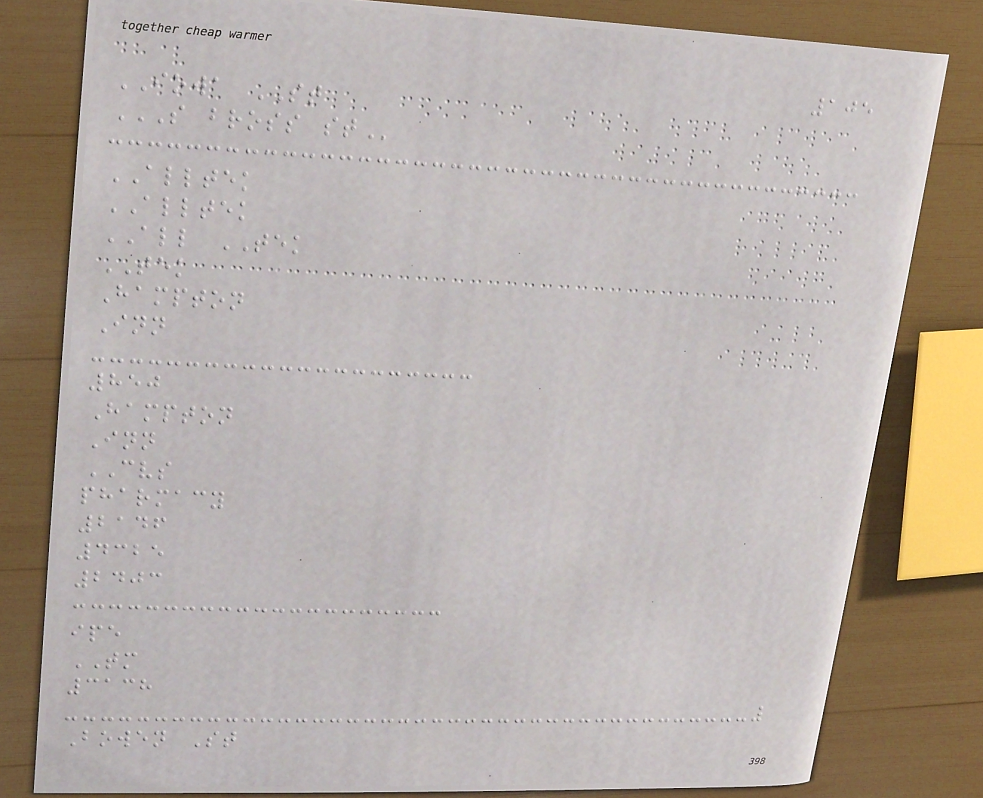105
IOWA ST
S BROSS ST
ALLTEK
ALLTEK
ALL TEK
TEK
Hampton
Inn
850
Hampton
Inn
CVS
pharmacy
2146
4325
2403
ipe
TM
3138
Bowen St
